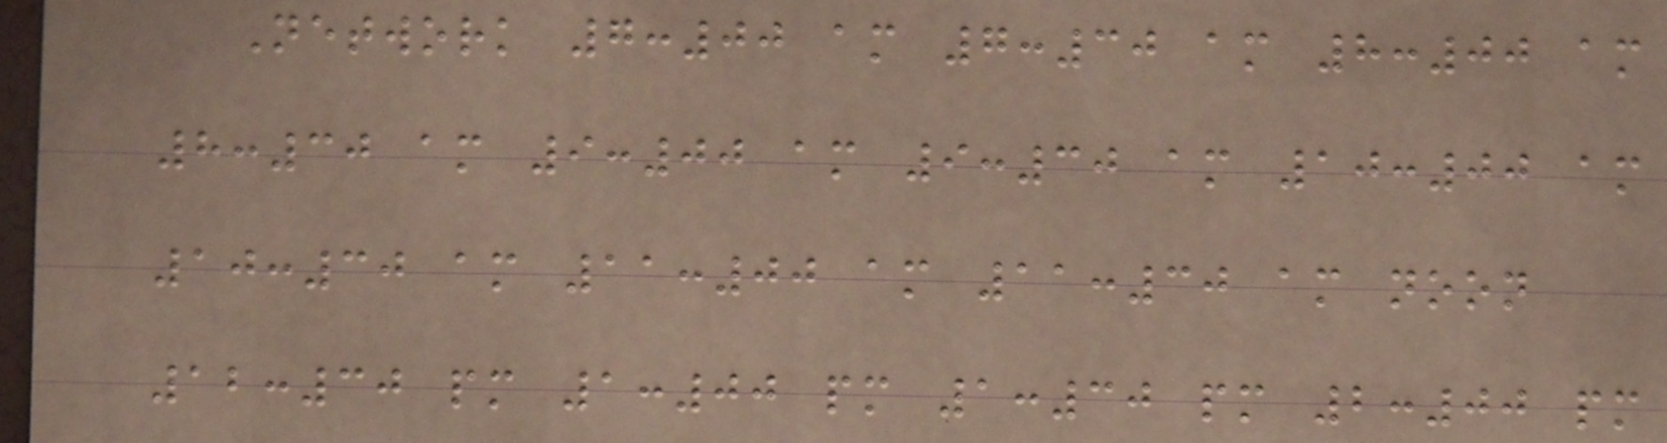Network 7:00 am 7:30 am 8:00 am
8:30 am 9:00 am 9:30 am 10:00 am
10:30 am 11:00 am 11:30 am noon
12:30 pm 1:00 pm 1:30 pm 2:00 pm
